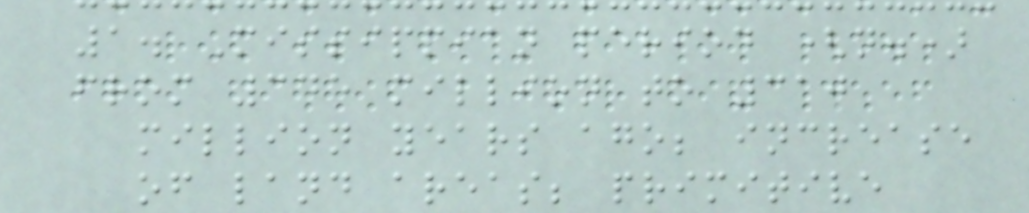1. Missippian period (n.)
from 345 million to 310
million years ago; increase
of land areas; primitive
